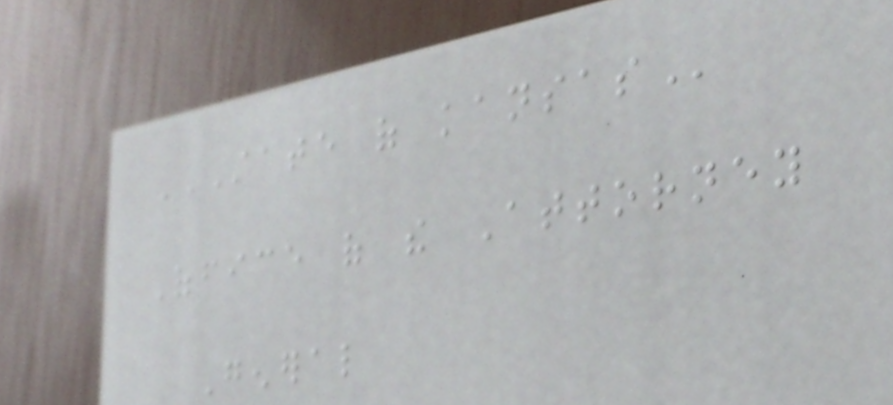STATE OF KANSAS
Office of the Attorney
General
